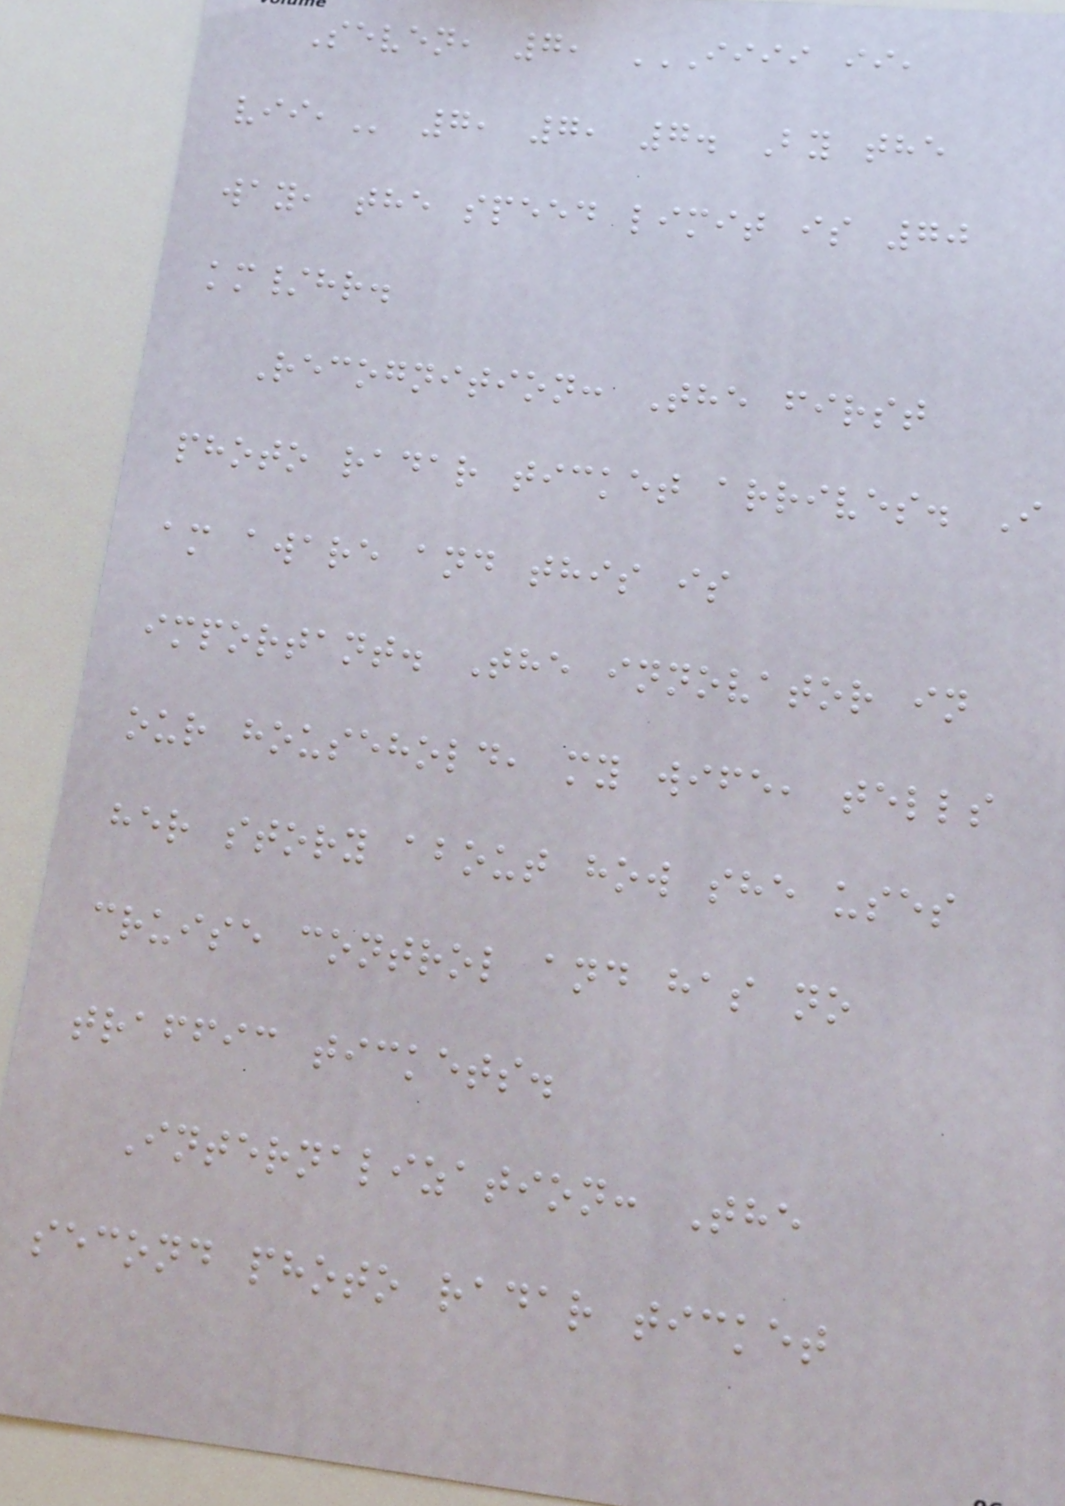Seven, 7, IIII II,
VII, 7, 7, 7. By the
way, the speed limit is 70
km/hr.
Recognition: The first
photo radar ticket arrives. I
am aware and this is
important. The innovator in
our household, my wife, tells
her story about how she uses
cruise control and has no
traffic tickets.
Internalization: The
second photo radar ticket
